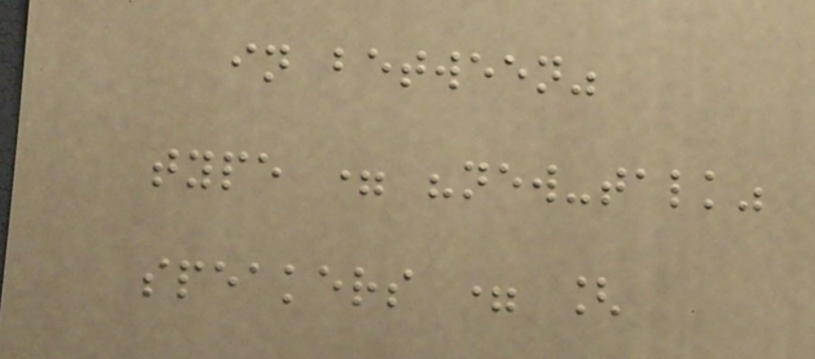in between"
type = "new-talk"
speakers = [
